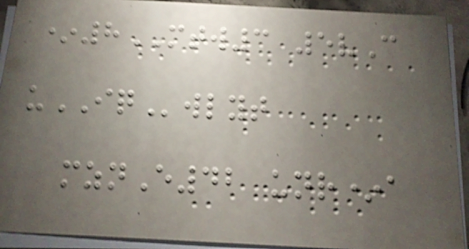*8MTW3 5vC
uIQwlyt
mznE42 unr*a
